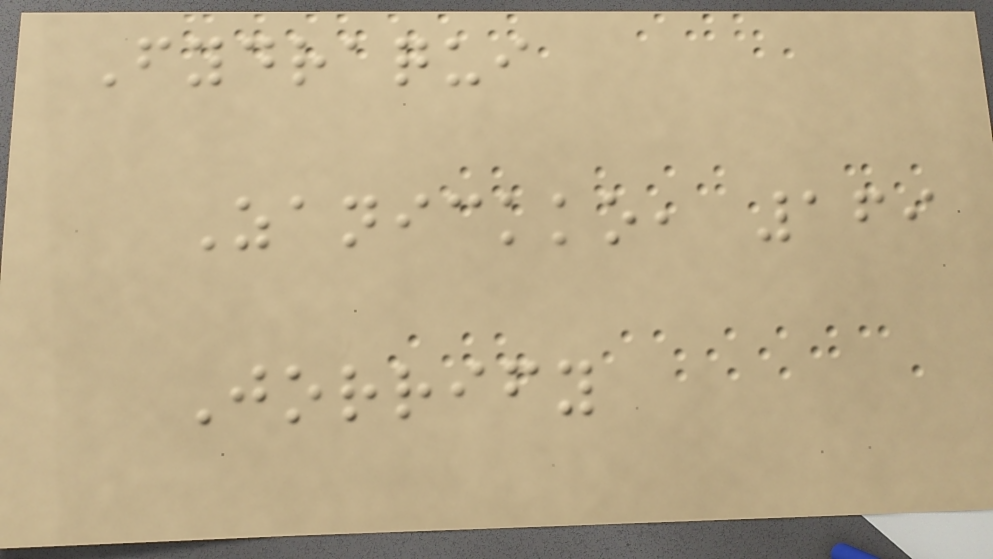Fydraqui
Zanickko, 169
Jorrify
